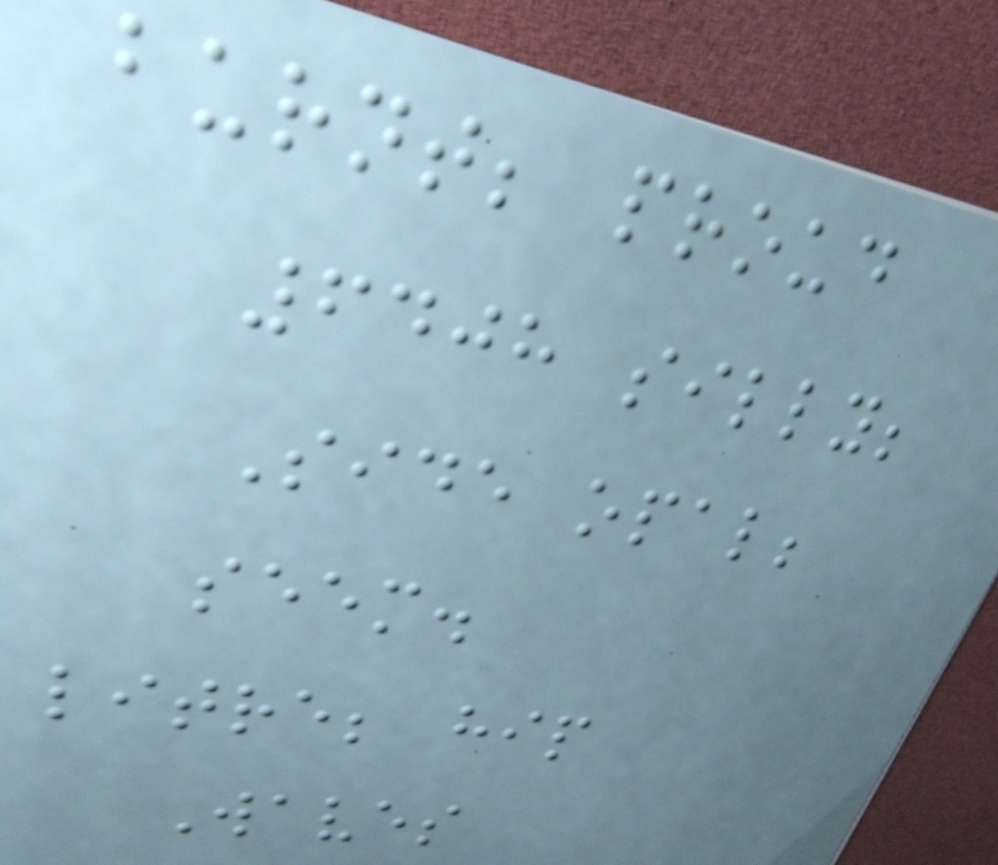burnt; proud
6408 silly;
Side opal;
seem.
litre; hip
Waves
